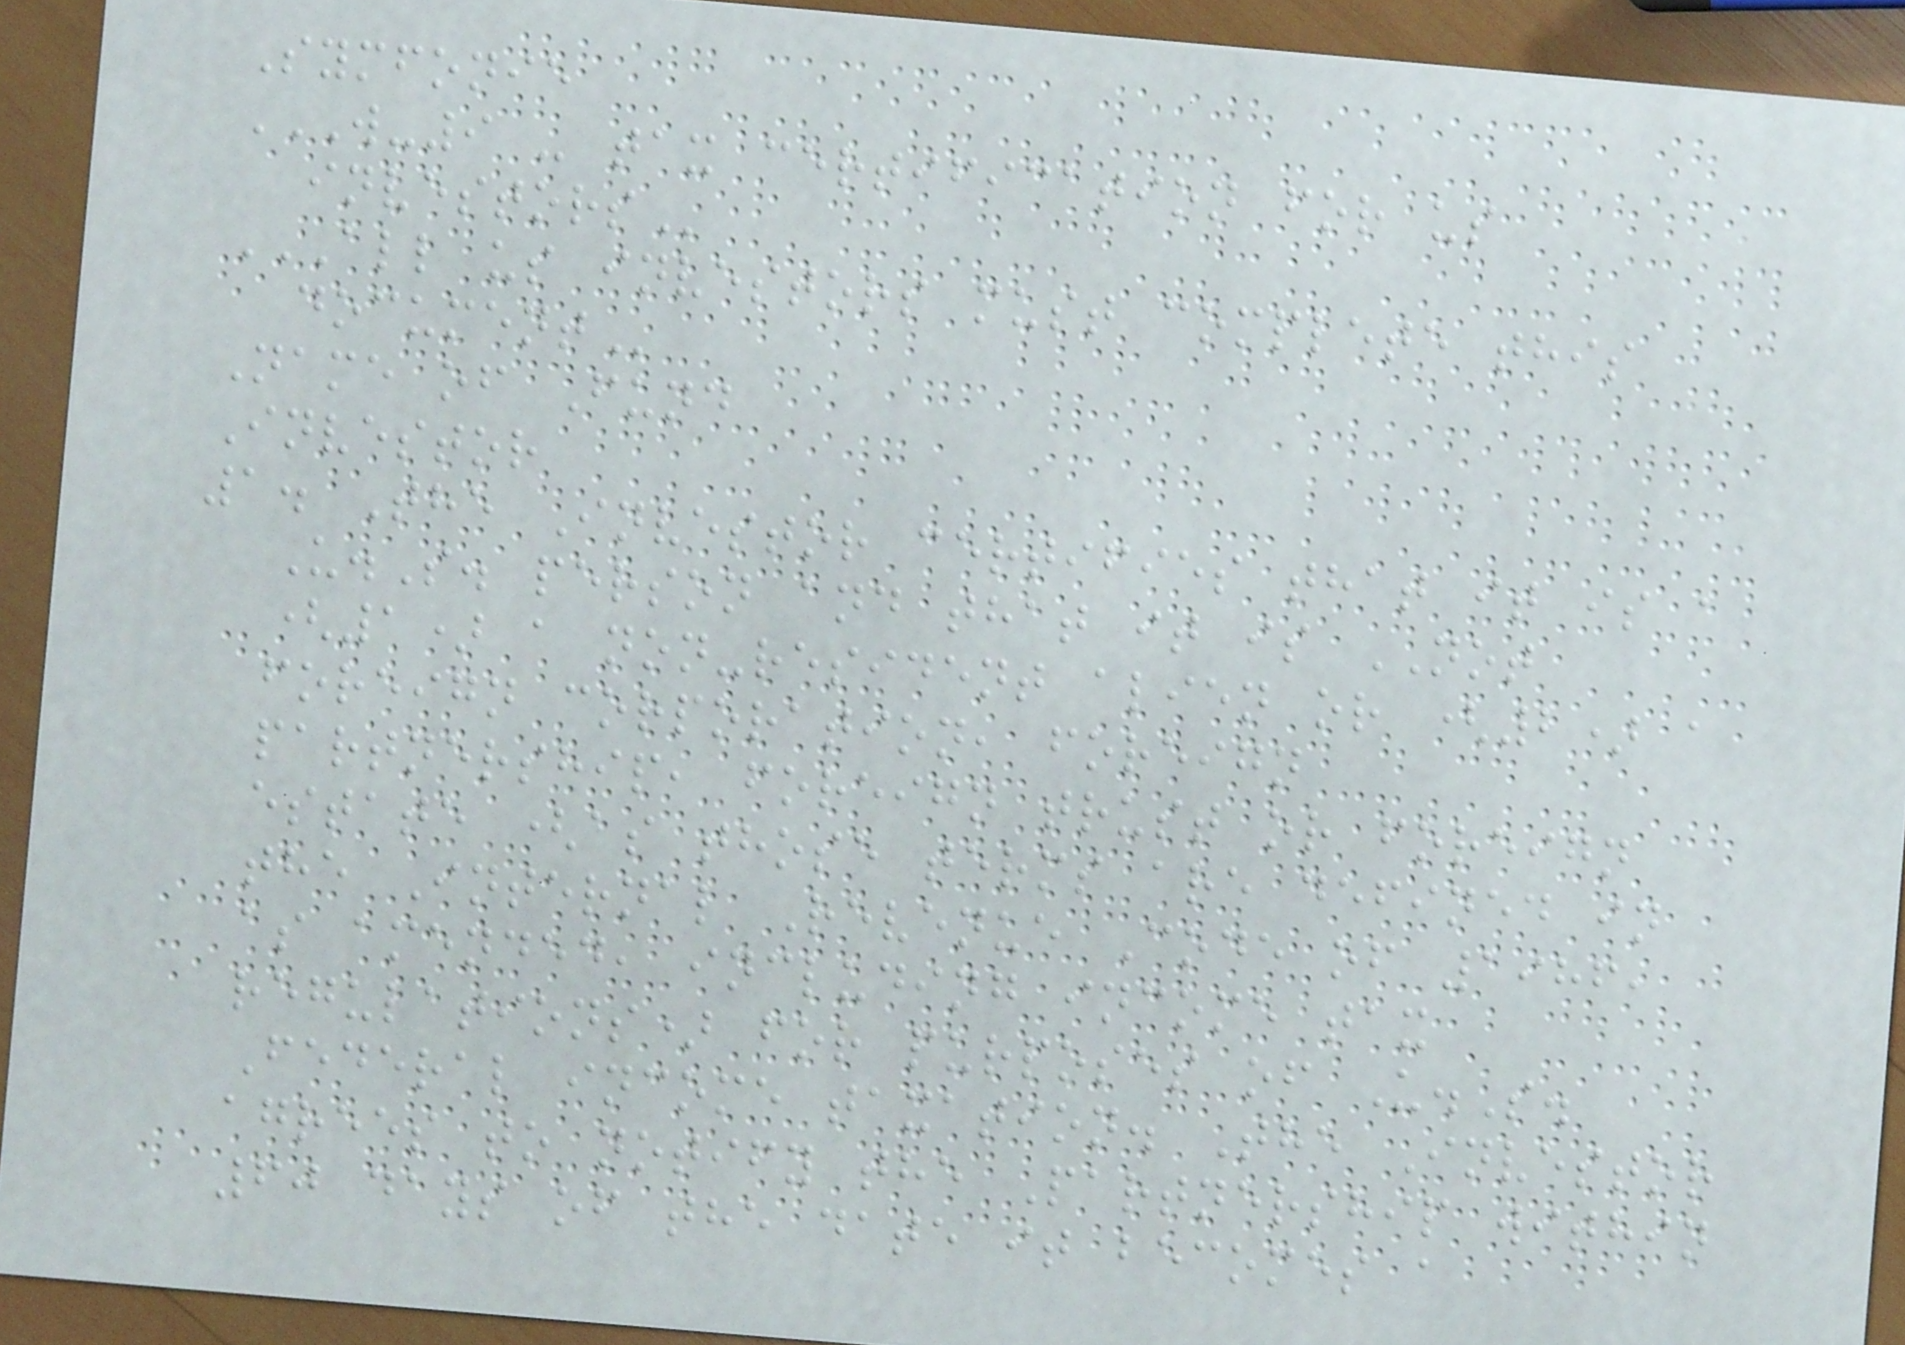Symfonie
W-9 - TAX CERTIFICATION FOR US
INVESTORS
ALL US INVESTORS MUST COMPLETE THIS
DOCUMENT
Name of Fund
Investor
1. The Investor certifies that it is a
U.S. person and that it is NOT
(1) a non-resident alien or (2) a
foreign corporation, foreign
partnership, foreign trust or foreign
estate (as those terms are defined in
the Internal Revenue Code of 1986,
as amended, including income tax
regulations) for purposes of U.S.
Federal income taxation. The Investor
agrees to notify the Partnership within
60 days of the date it becomes a
